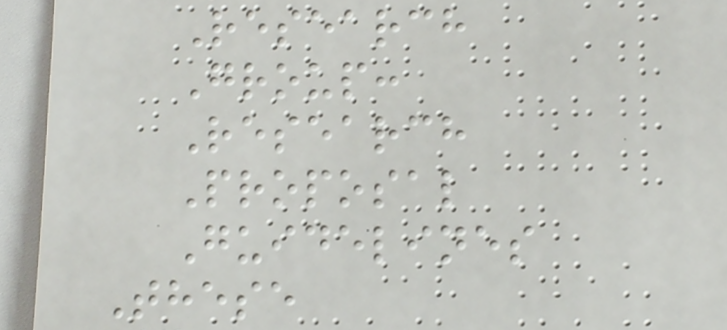Research
Group:
Research
Proposal
Guidelines
These
